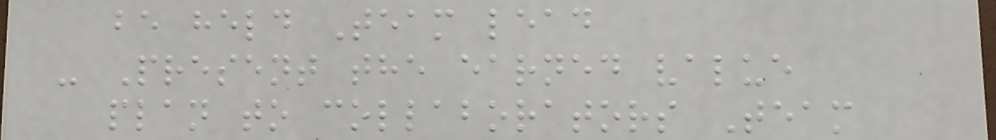be held Team lead
- Present the earned value
plan to collaborators Team
